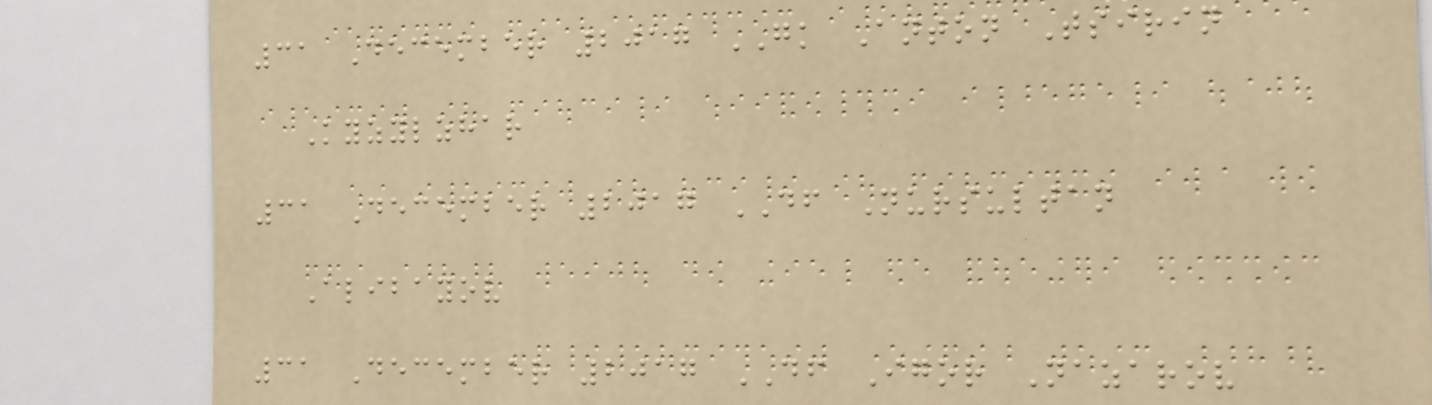31 December 2017 GK Anton Tsirin
Kyzylzhar
31 December 2017 DF Nursultan
Alibayov
31 December 2017 DF Igor Nazarov
